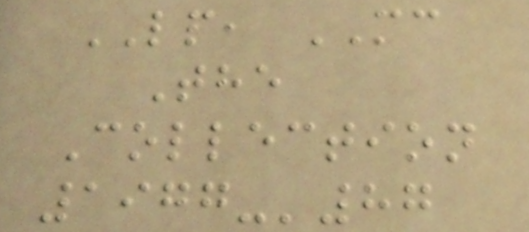LP, MC
The
Collection
1977-'87
